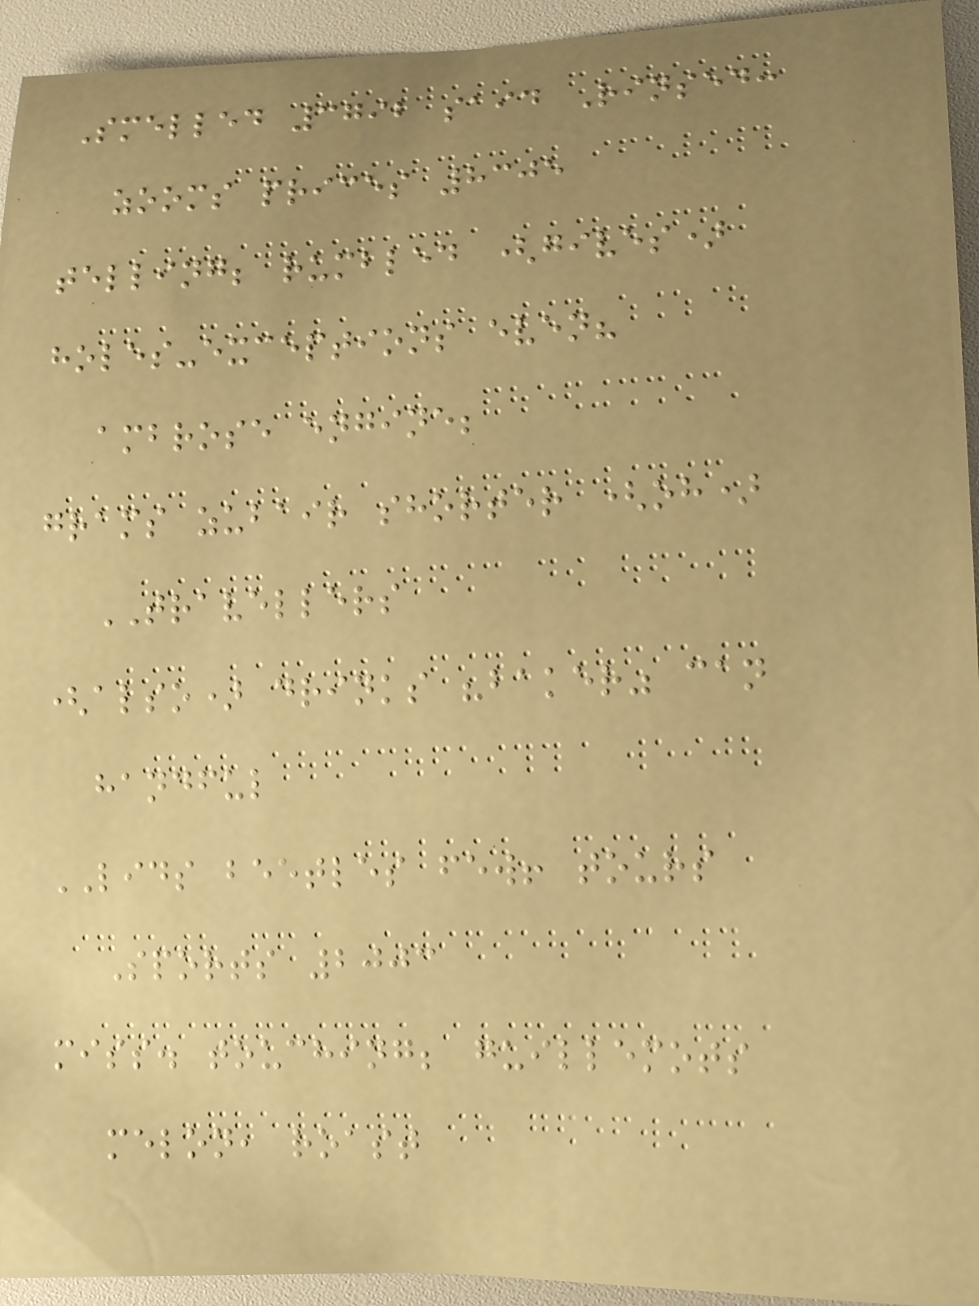Smelled 3792 said Rinsed:
zooms prices 8305
telling; rumbled (gives)
holes-exceptions even?
ambrose engine;
grams zubair shorter (oh)
TRAVELLERS
(also) drinks "baker" can
handful
LIDS beetles few! tours
Sports 2003
miss. touching; guillemots
melon, roast
